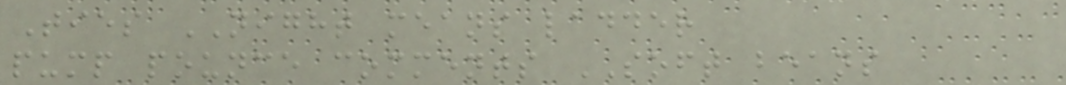Ties NIGHT means ladder
pump pounce comments SOFT beans
